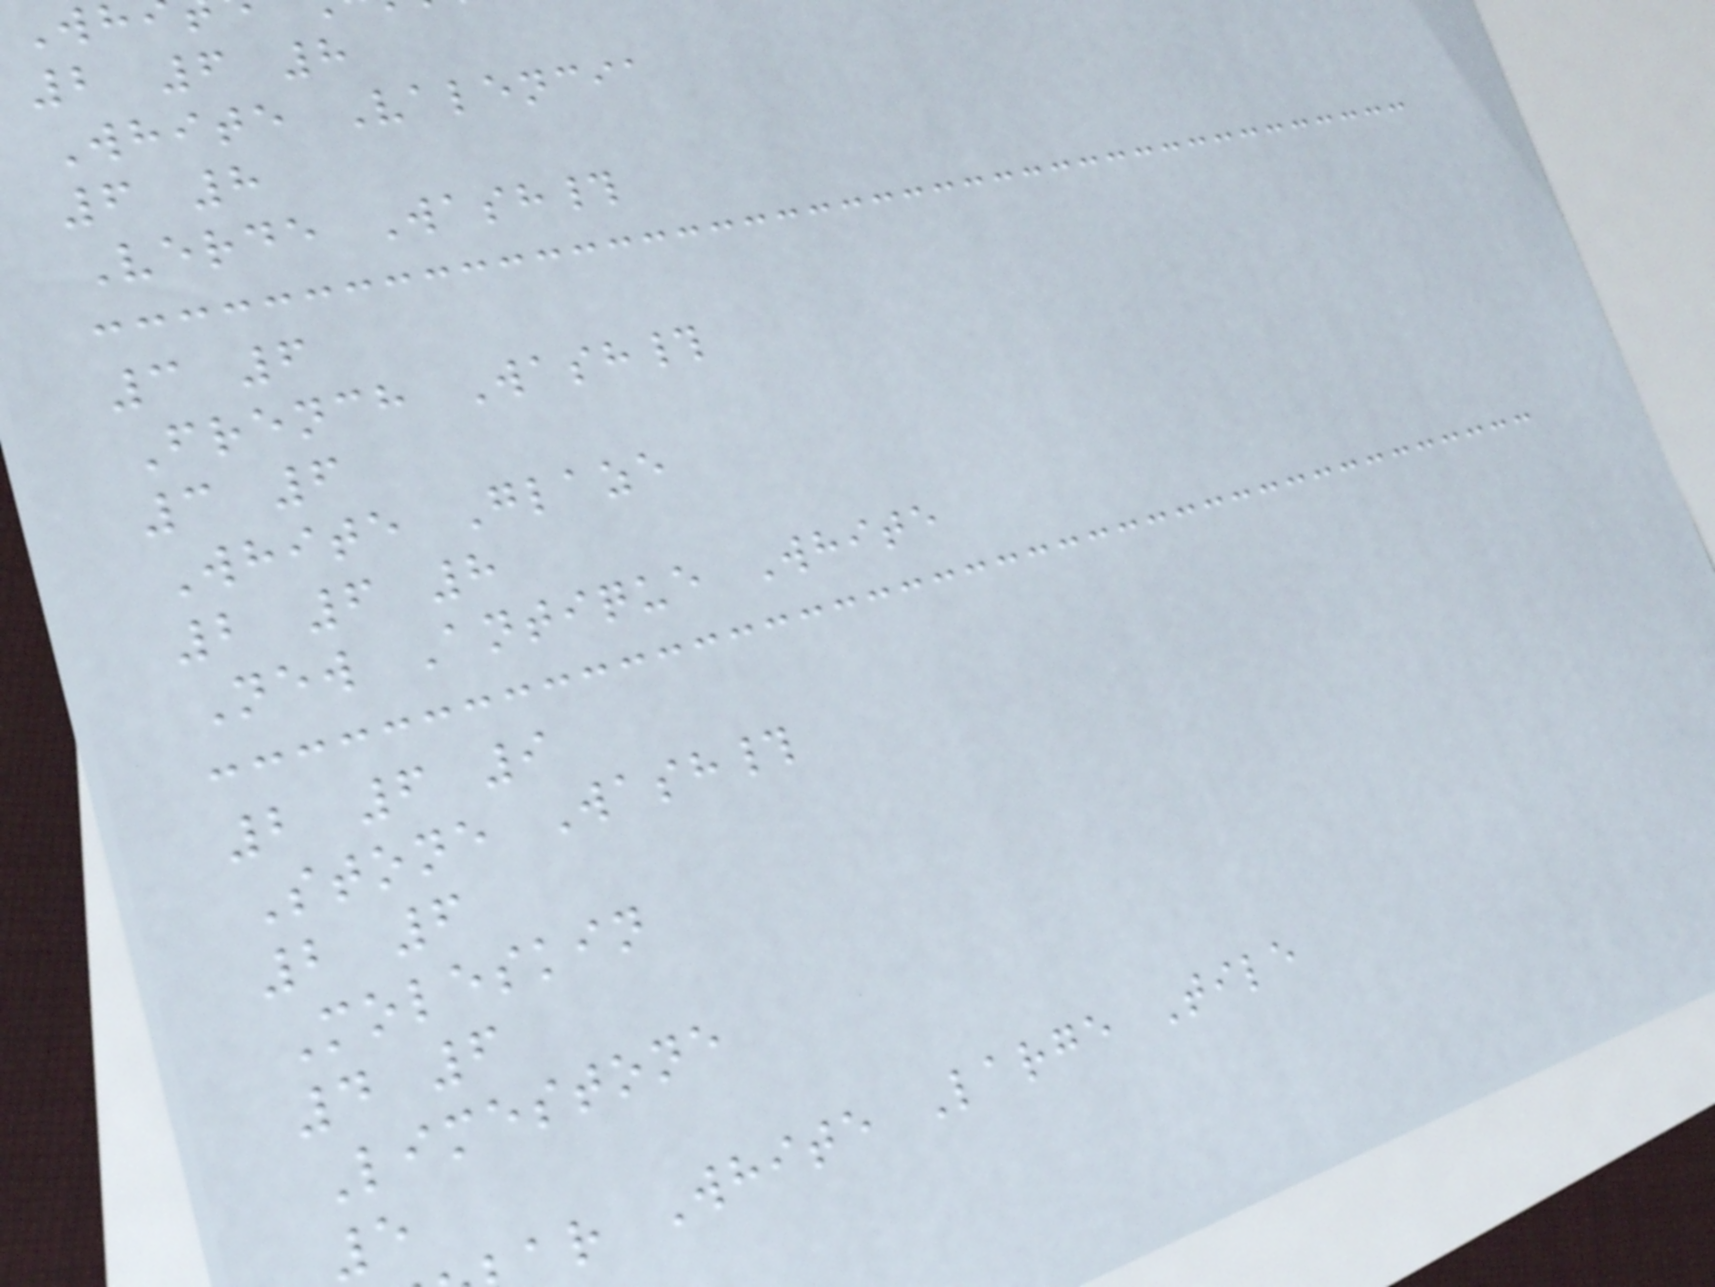2 6 8
White Valencia
6 8
Verde Wash#
3 6
French Wash#
3 6
White Glaze
2 6 8
New Antique White
2 6 9
Stone Wash#
2 6
Moleskin
4 6
Limestone
5
ar White Large Tile
